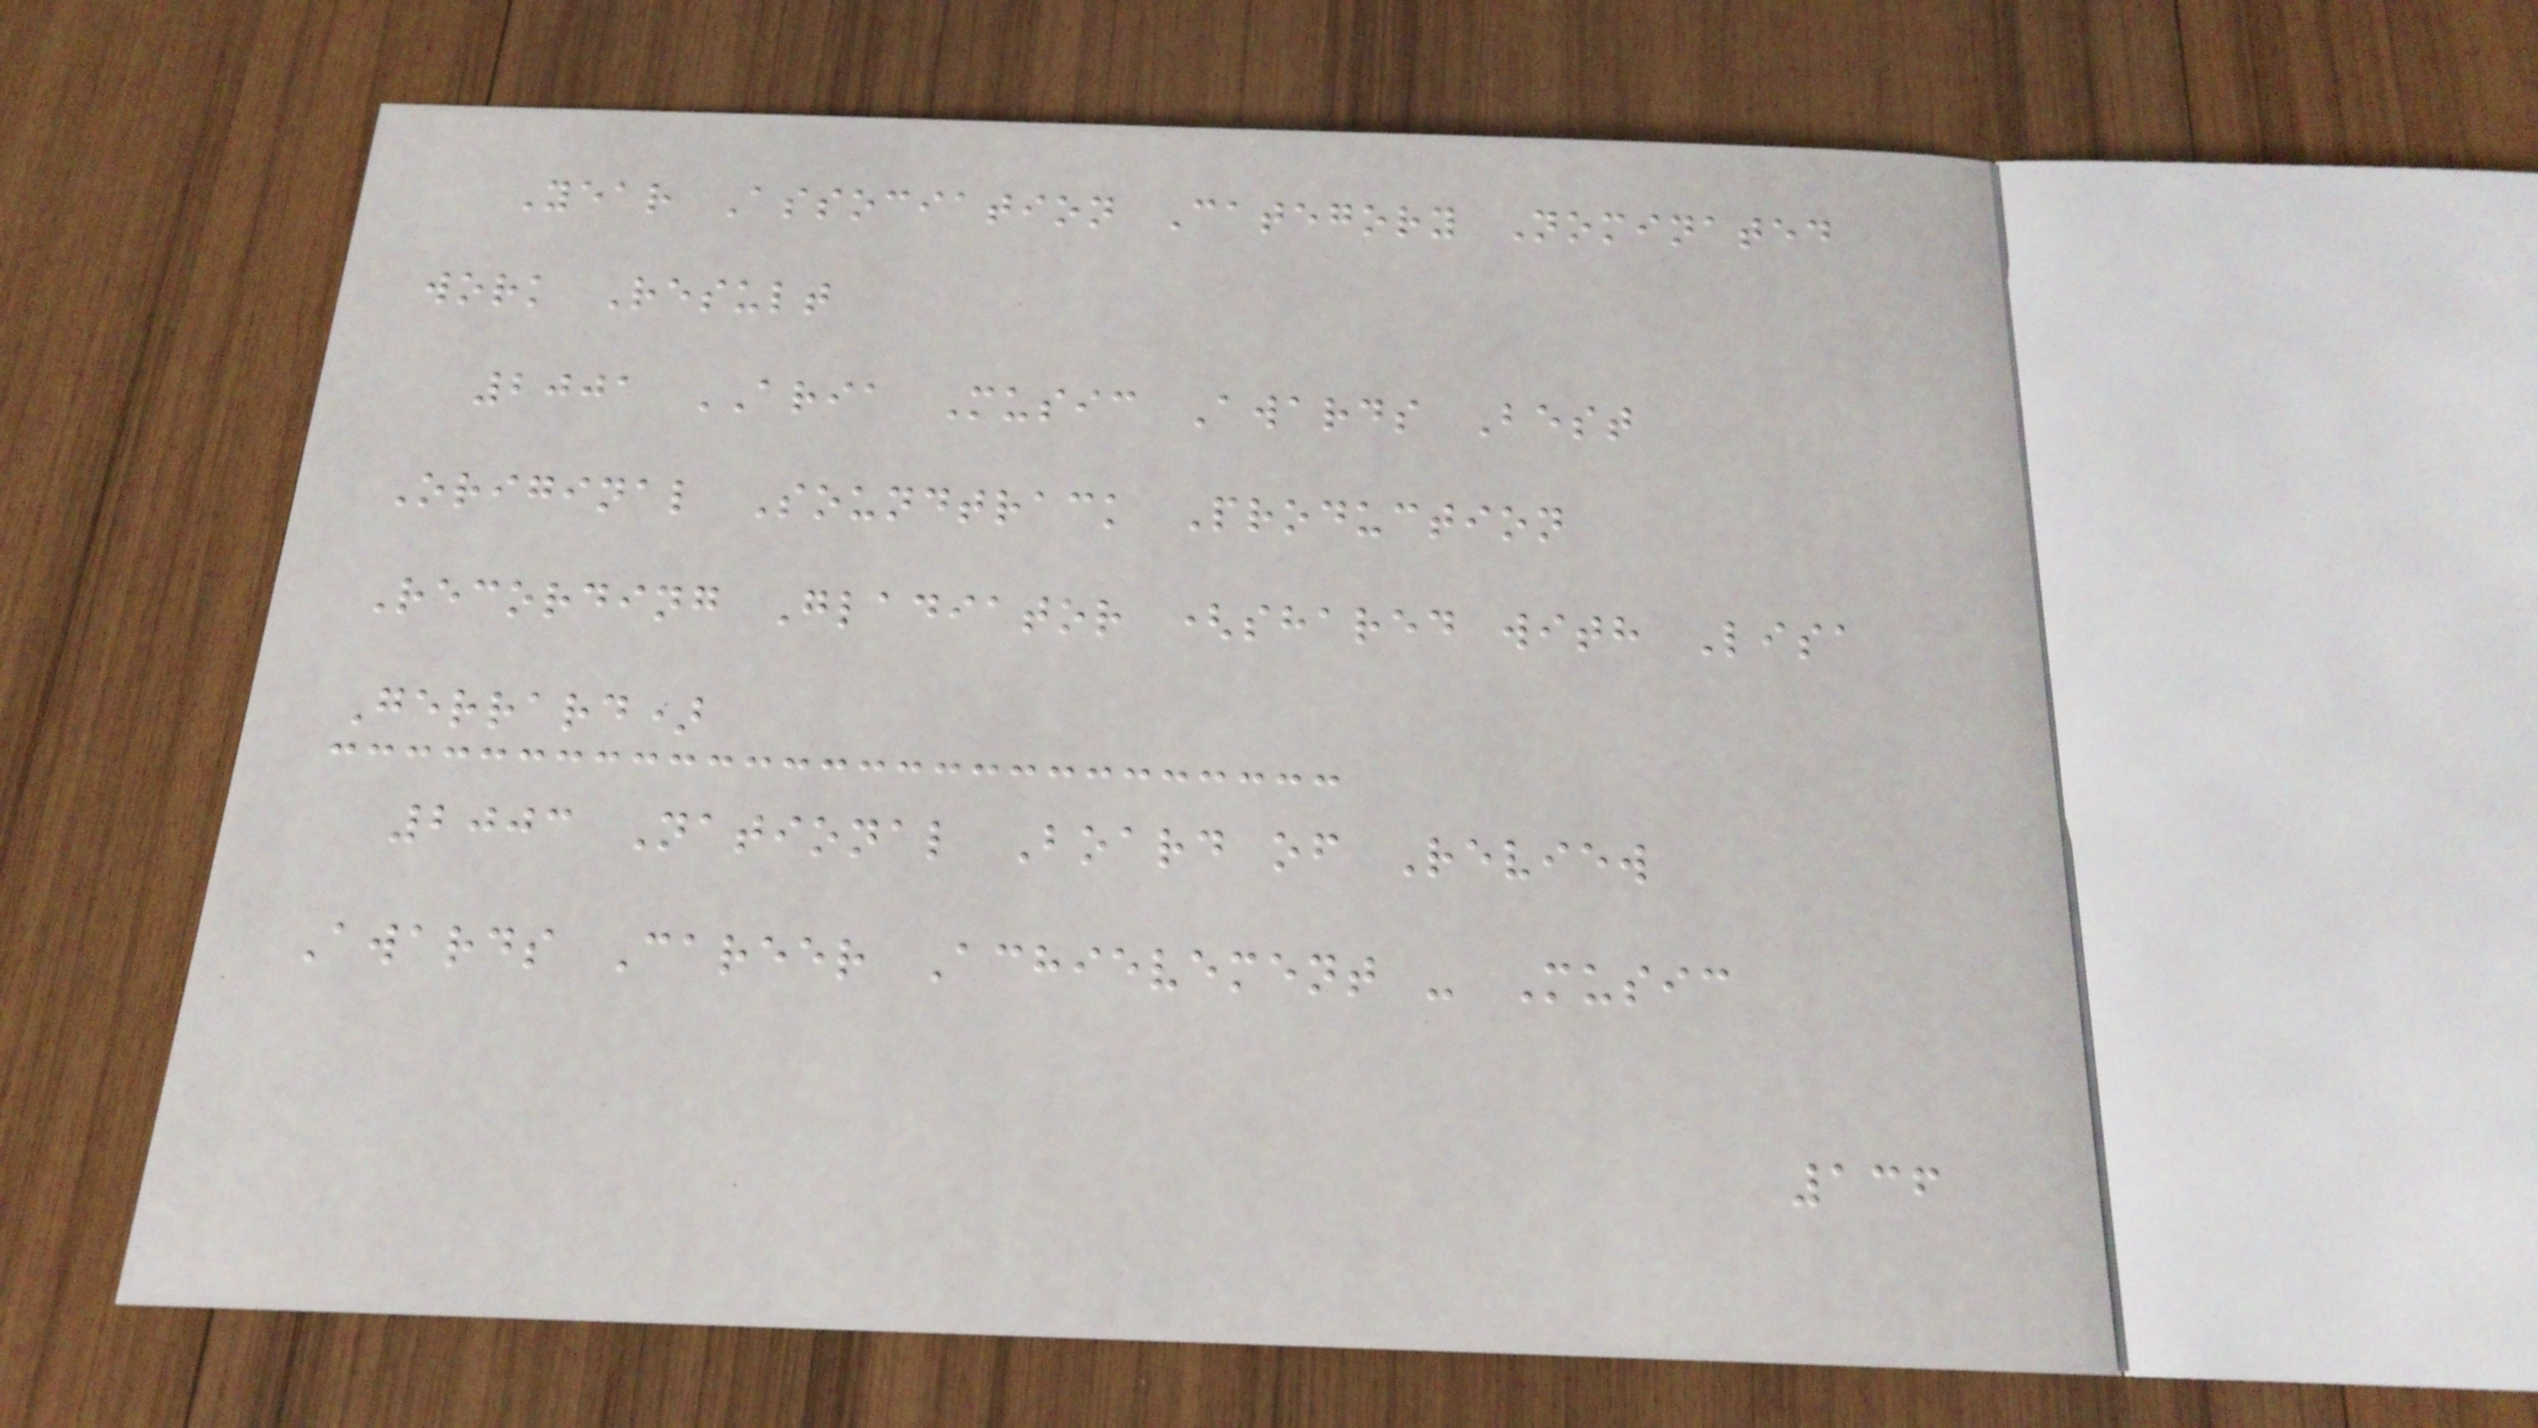Year Association Category Nominated
work Result
2001 ARIA Music Awards Best
Original Soundtrack Production
Recording Gladiator (shared with Lisa
Gerrard)
2003 National Board of Review
Awards Career Achievement - Music
136
